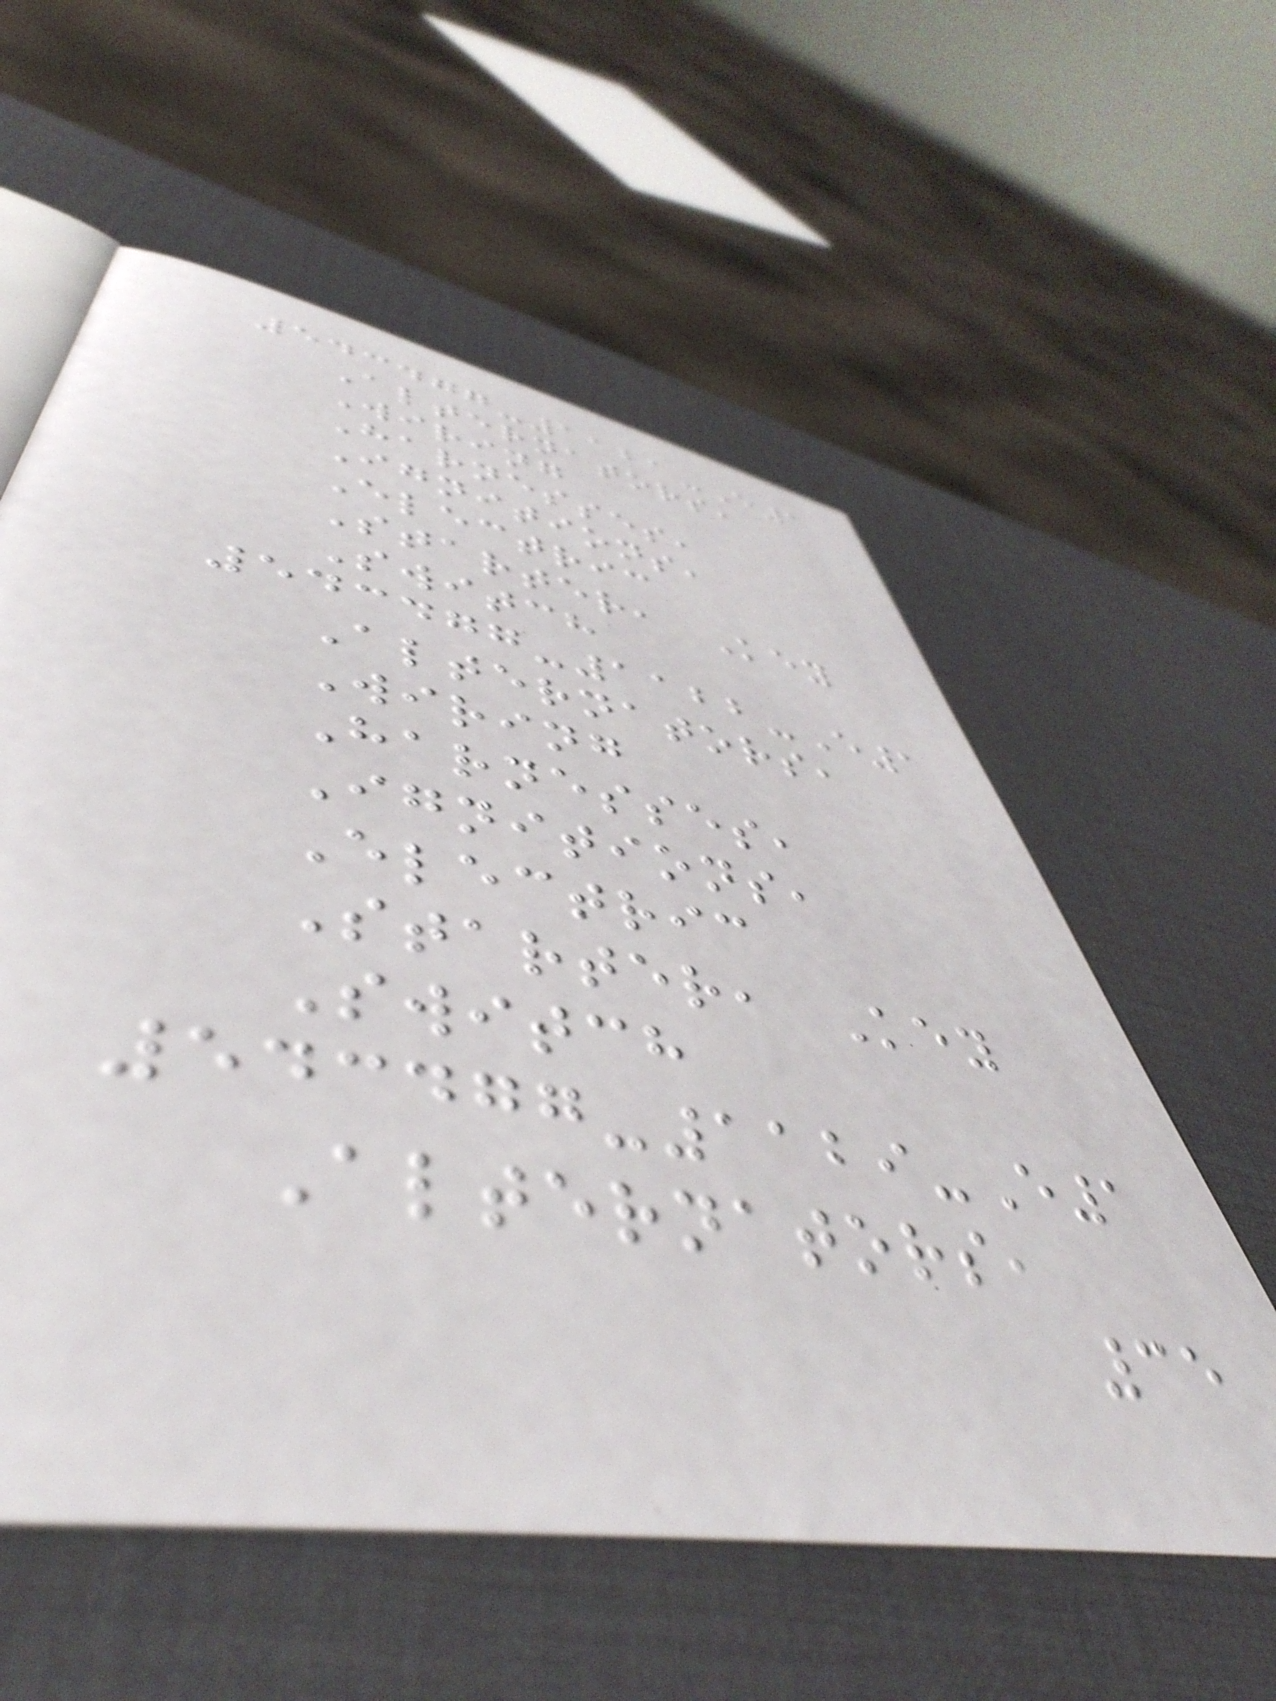543477-1121-E1
Alternators,
Wiring
Harnesses,
Ignitions,
Electric
Starter, Key
Switch
543477-1122-E1
Alternators,
Wiring
Harnesses,
Ignitions,
Electric
Starter, Key
Switch
543477-1129-E1
Alternators,
35
